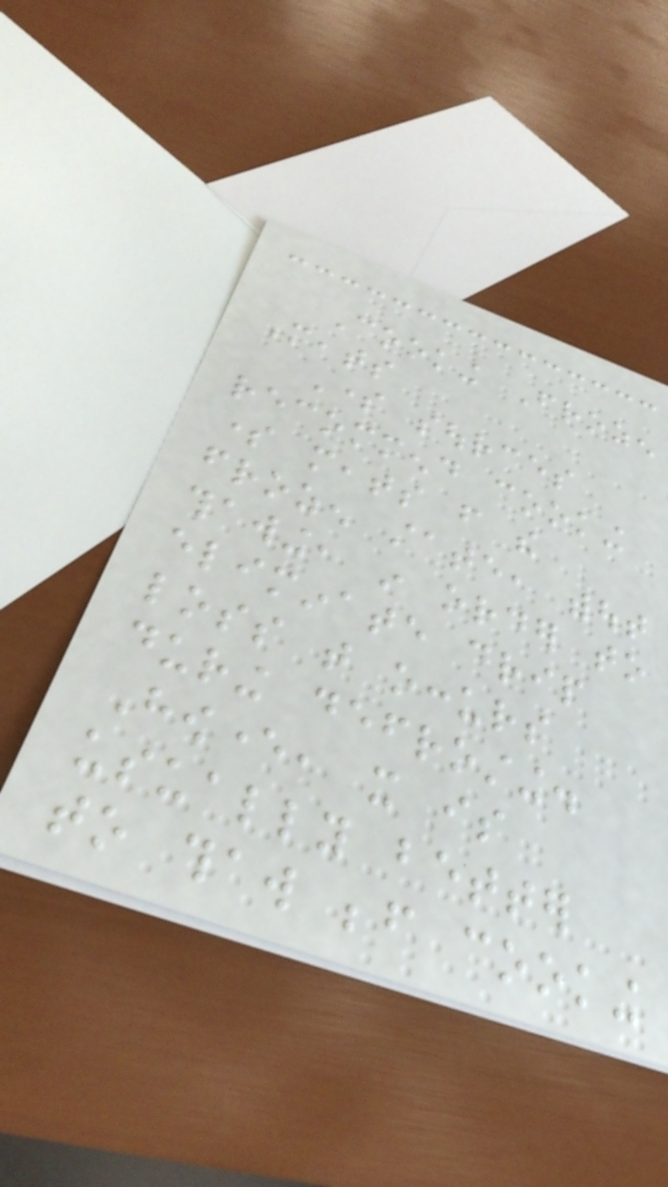Cooking Frozen
Meats
Some sources
recommend cooking
some meats from the
frozen state, without
thawing, in order to
eliminate drip
loss that occurs
during defrosting.
However, it is
usually better
to thaw before cooking
